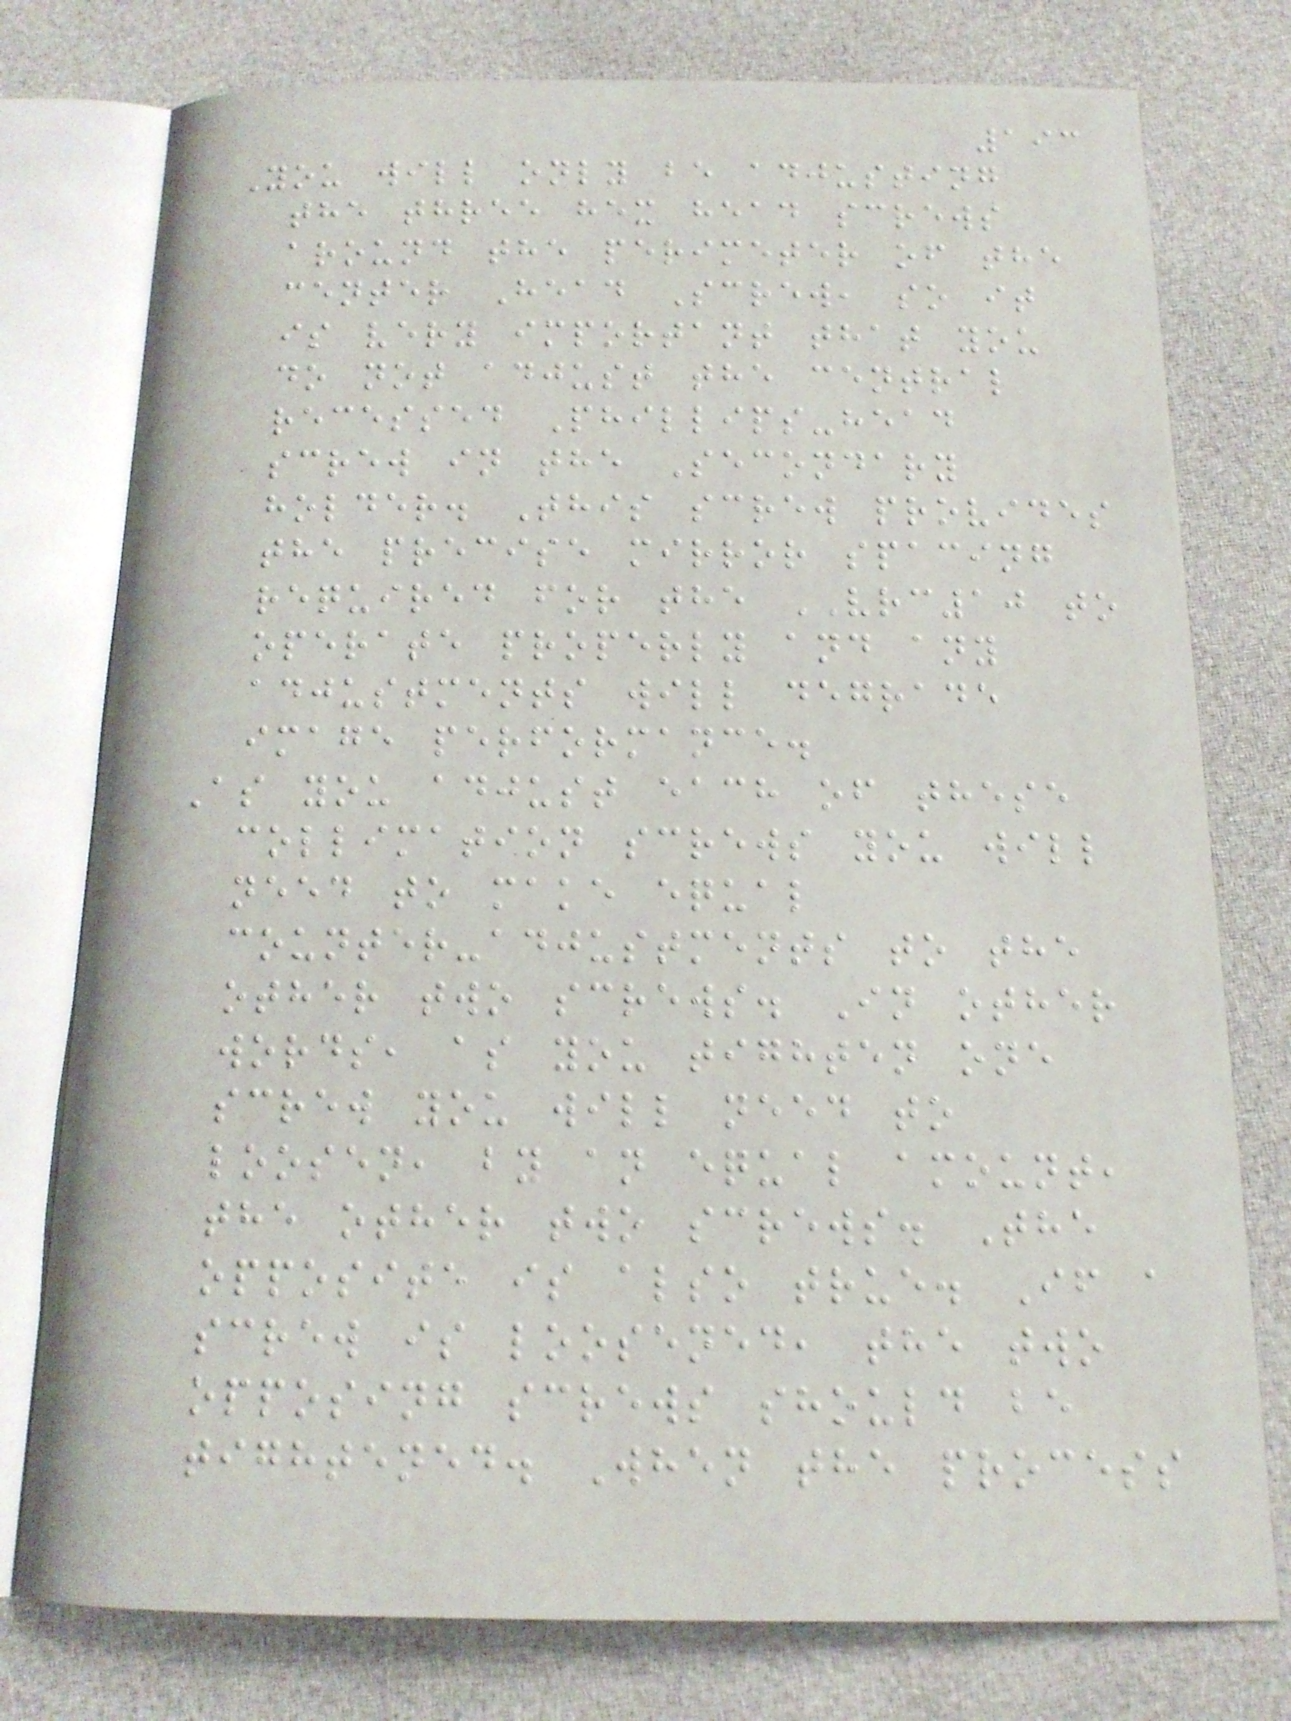193
You will only be adjusting
the three hex head screws
around the perimeter of the
center Head Screw, so it
is very important that you
do not adjust the central
recessed Phillips-head
screw in the Secondary
holder. This screw provides
the precise mirror spacing
required for the VRC10 to
operate properly and any
adjustments will degrade
image performance.
As you adjust each of these
collimation screws you will
need to make equal
counter-adjustments to the
other two screws. In other
words, as you tighten one
screw you will need to
loosen, by an equal amount,
the other two screws. The
opposite is also true. If a
screw is loosened, the two
opposing screws should be
tightened. When the process
